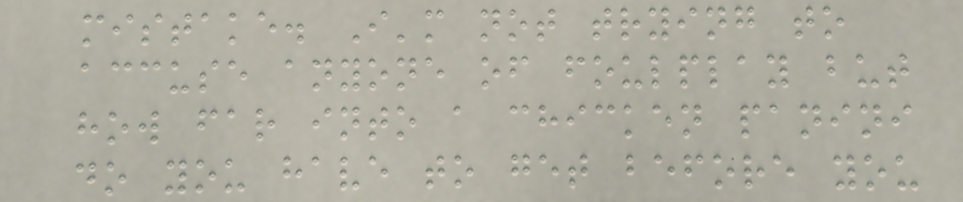mistake. I'm not trying to
accuse anyone of foulplay but
how far into a chicken panini
do you have to get before you
